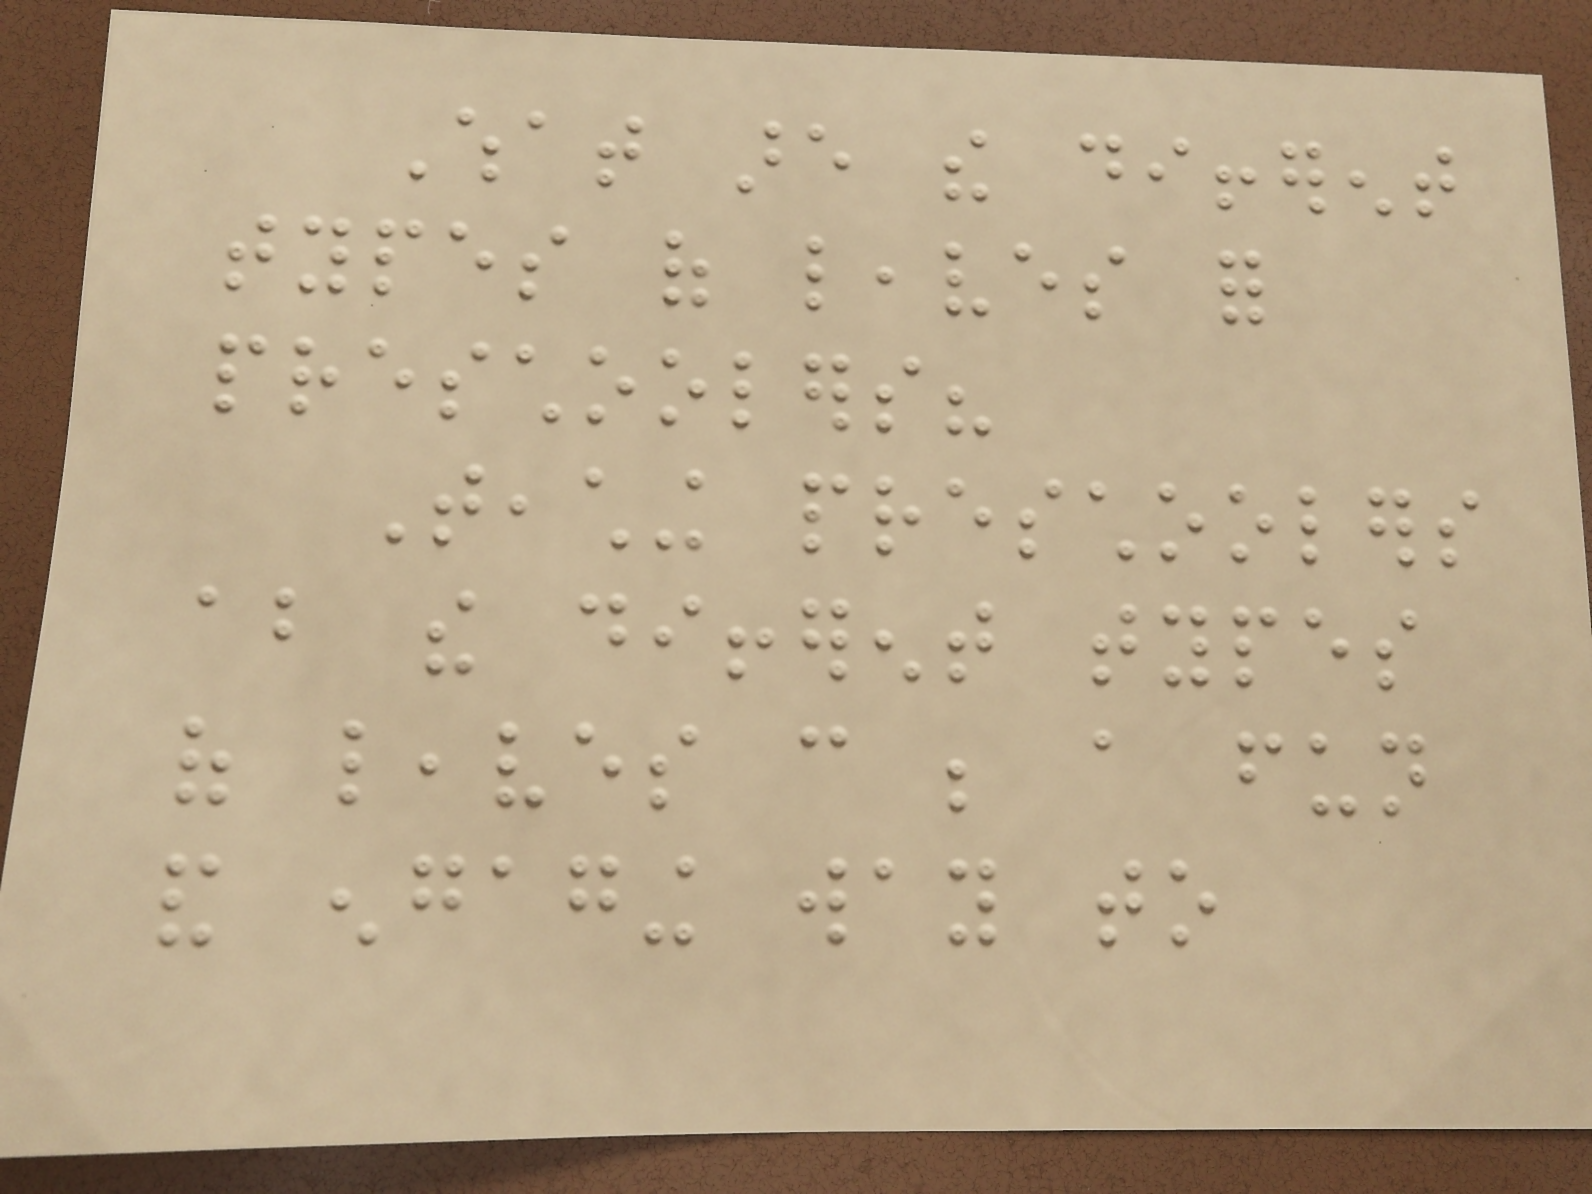What are the different
types of leaves for
preschoolers?
Teaching preschoolers
about the different types
of leaves can be a fun
and engaging way to
